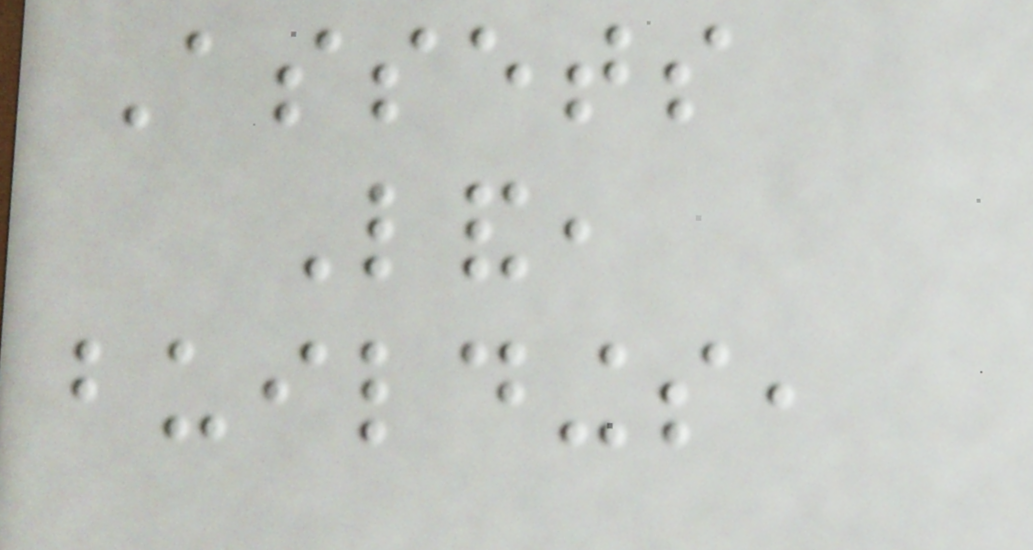Assets
Land,
buildings,
